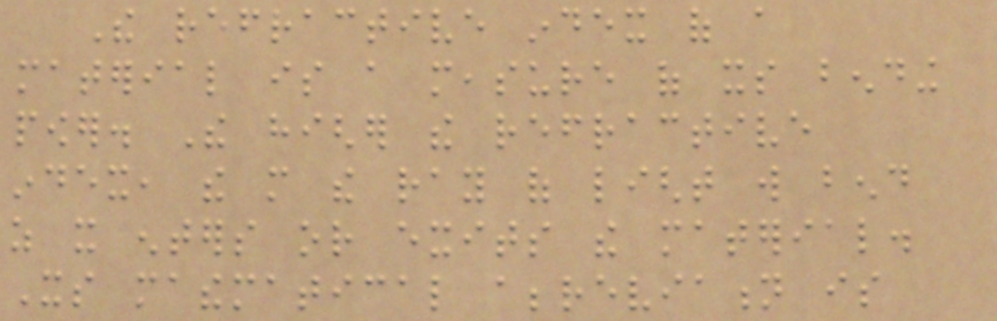The refractive index of a
material is a measure of its bending
power. The higher the refractive
index, the more the ray of light will bend
as it enters or exits the material.
Its mathematical abbreviation is
